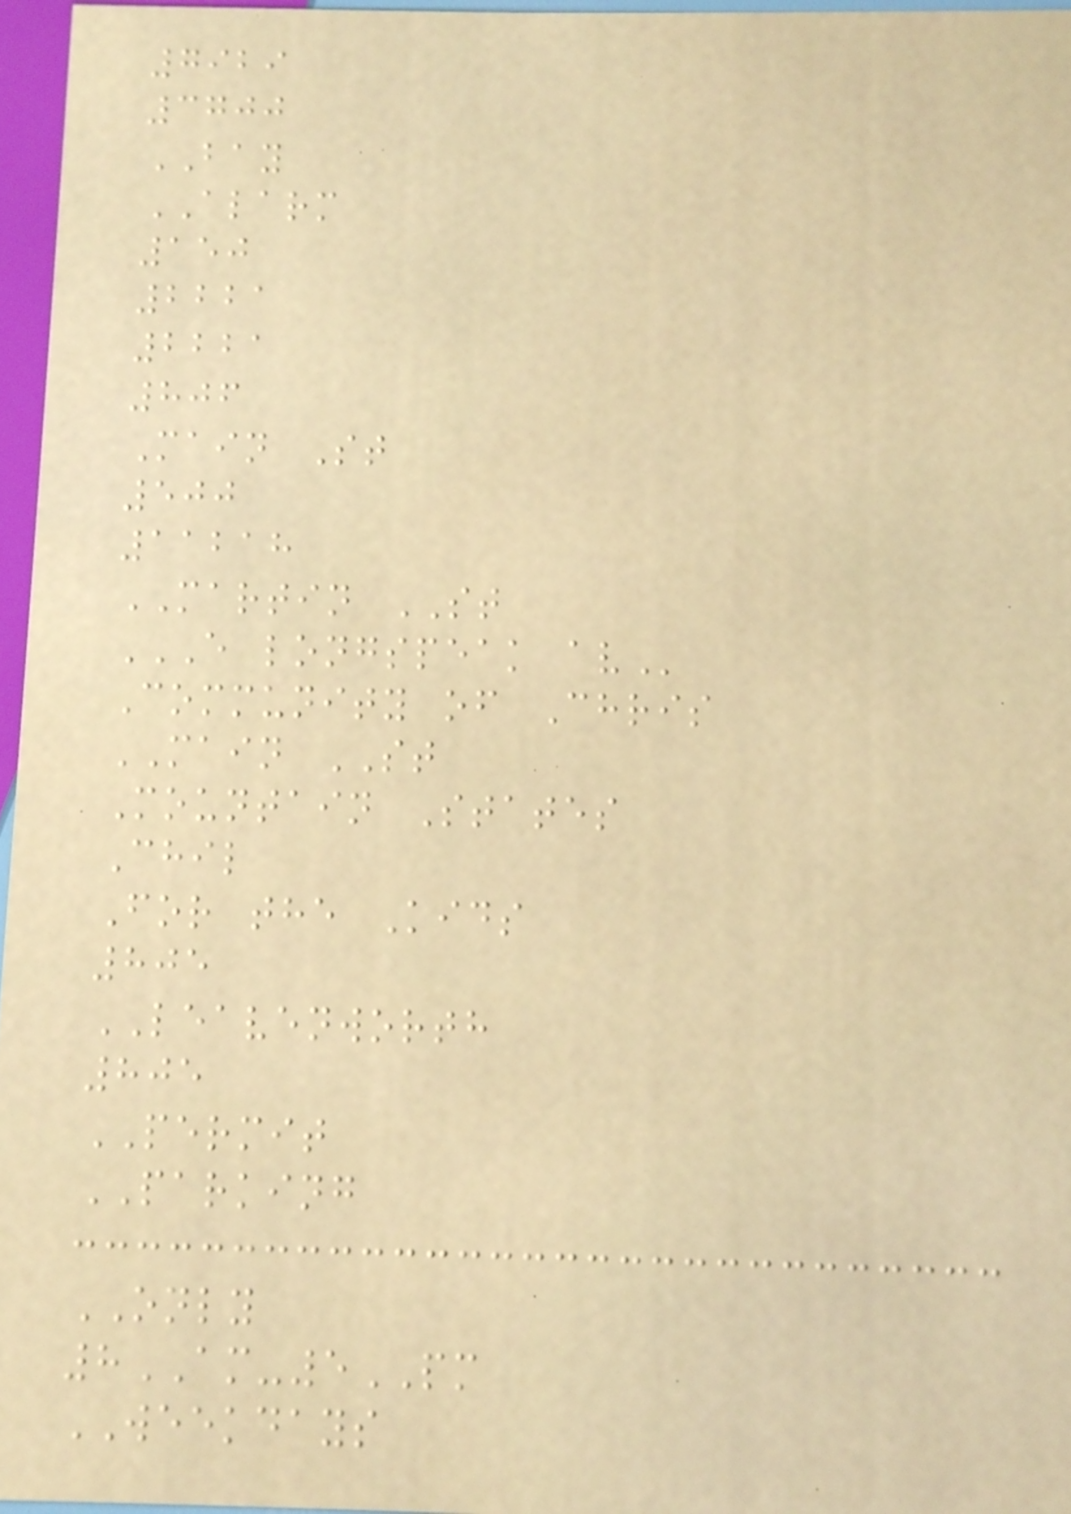7929
3700
BAY
ALARM
150
2221
2221
806
Main St
500
11218
MARTIN ST
E LONGSPEAK AV
Community of Chris
MAIN ST
Mountain States
Chil
For the Kids
805
LEAVENWORTH
805
PERMIT
PARKING
ONLY
8AM-5PM
WEEKDAYS
